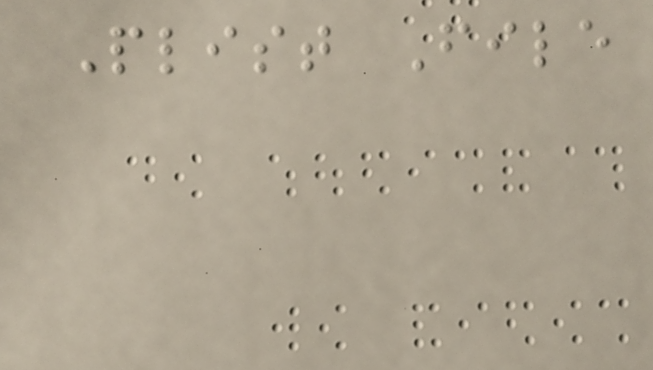Plist File
